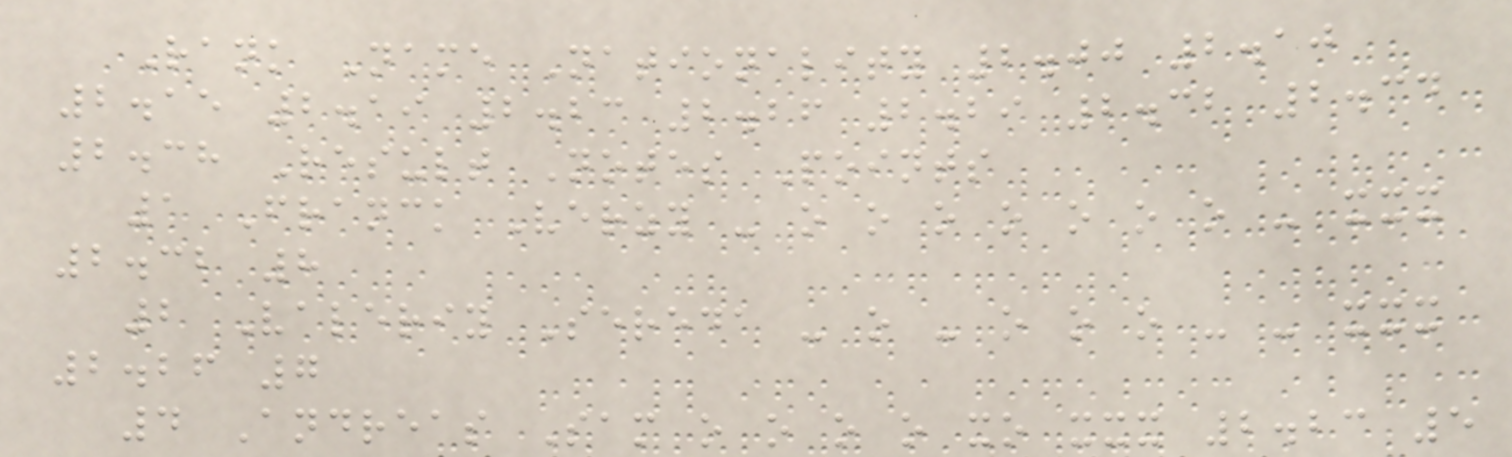Rank Name Nationality 2.00 2.10
2.15 2.19 2.23 2.26 2.29 2.32 2.34
2.38 Result Notes Points
1 Franck Verzy - o o o o o o o - xxx
2.32 8
2 Valeriy Sereda - o - o o o - - xxx
2.26 7
4 Andreas Sam o o o o xo xxx 2.23 5
